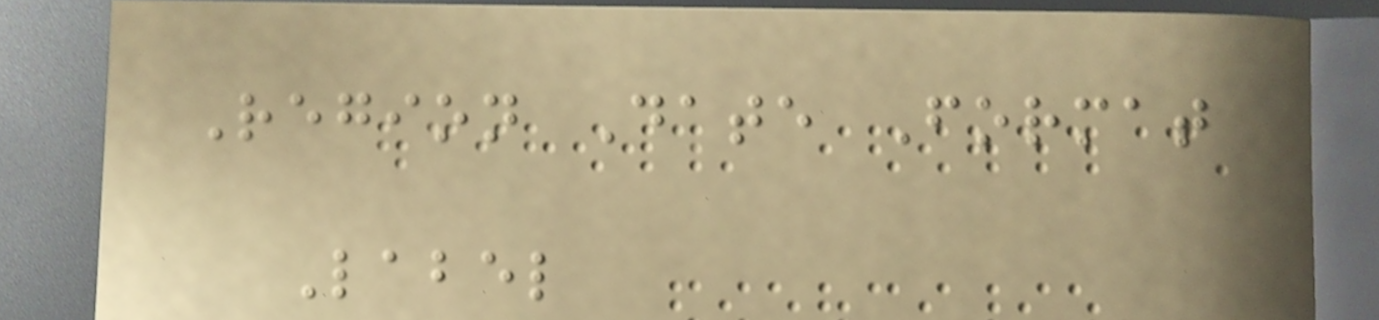Region Date Format
Label
